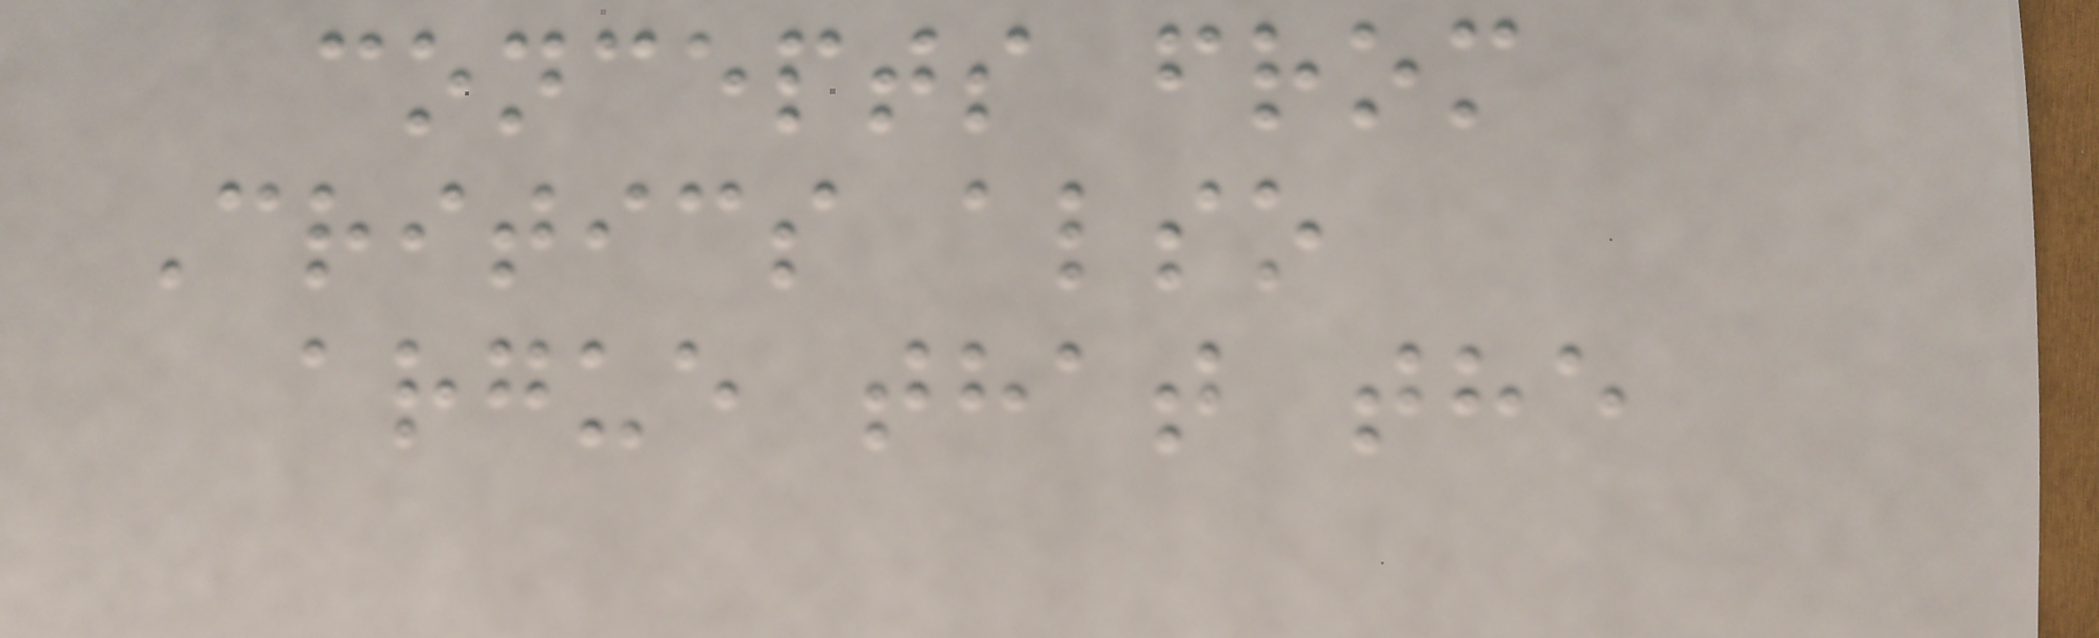concepts from
Critics also
argue that the
